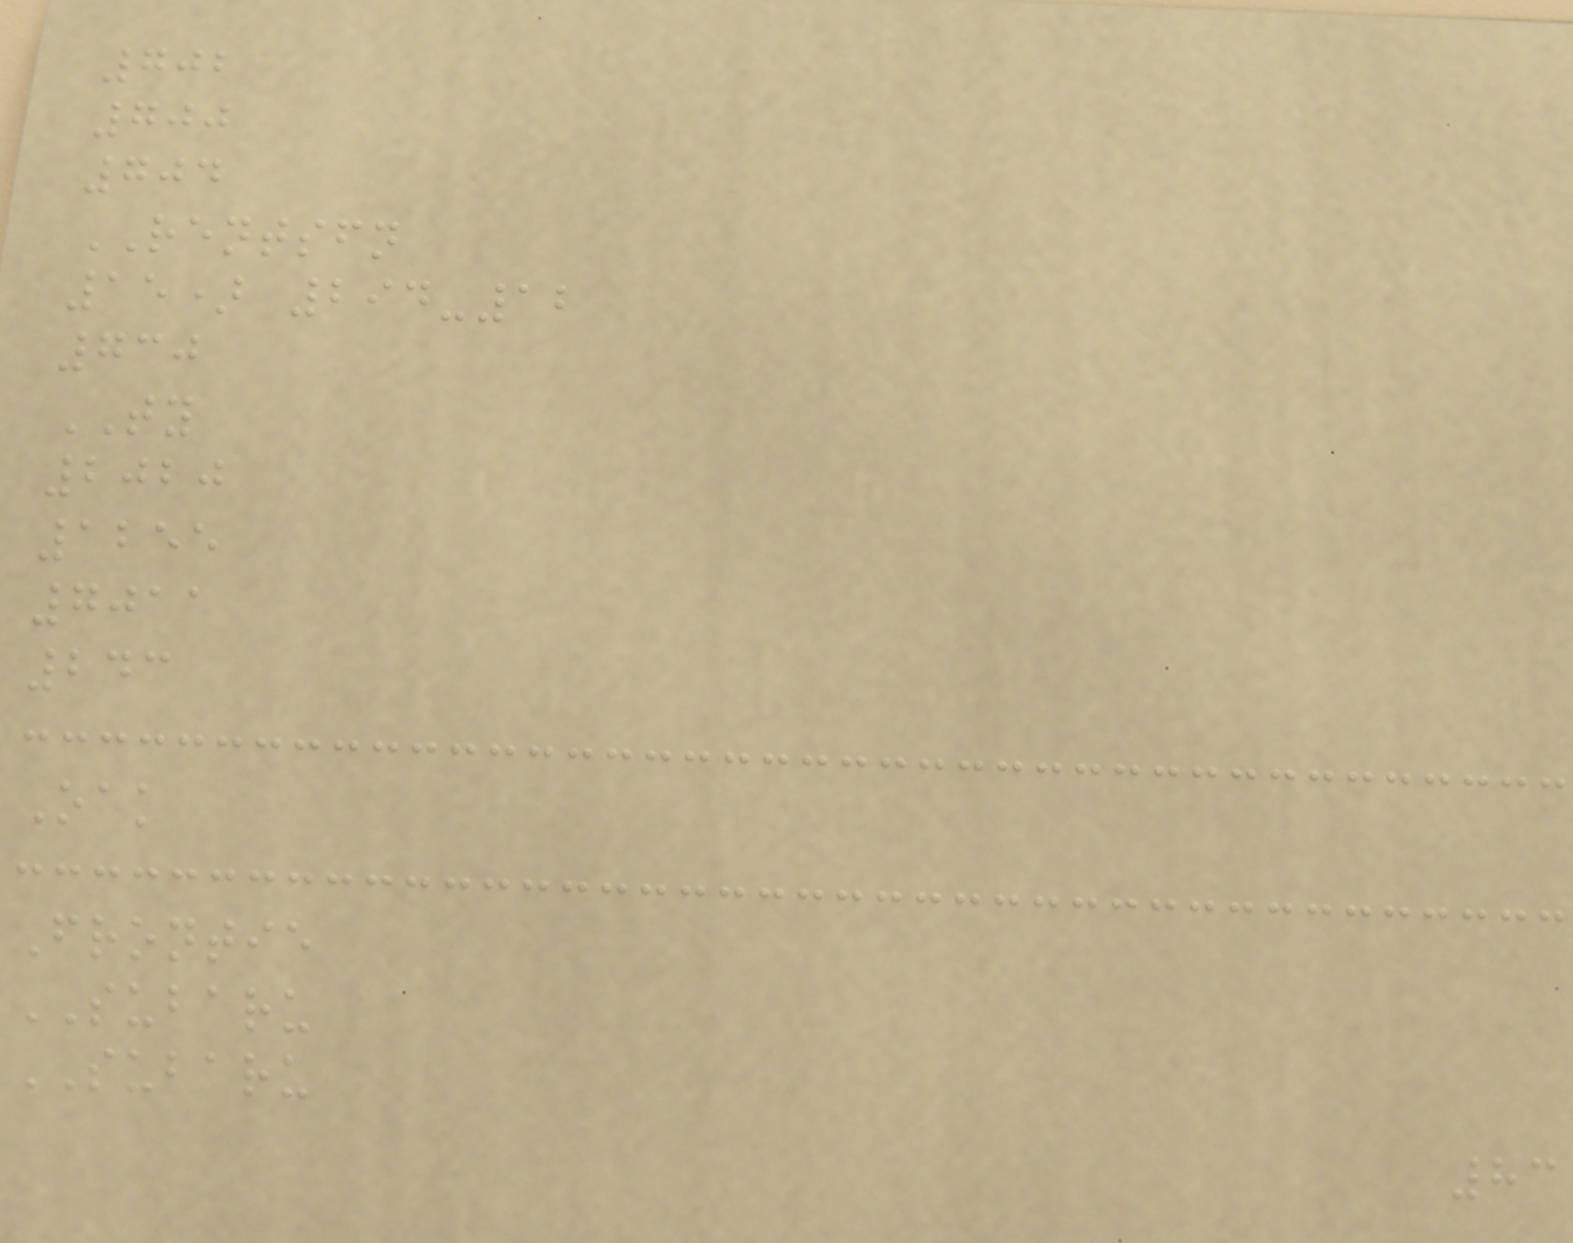702
700
704
RENTSFN
15) 294-12
730
TY
2020
1255
7011
243
Oak
Frontie
SUBARU
SUBARU
83
